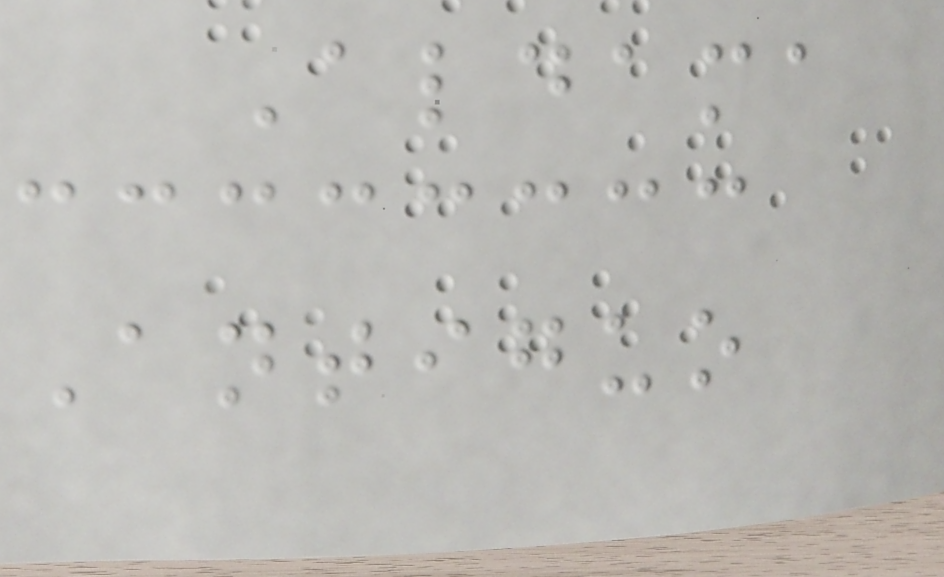Aldama
Antiguo
